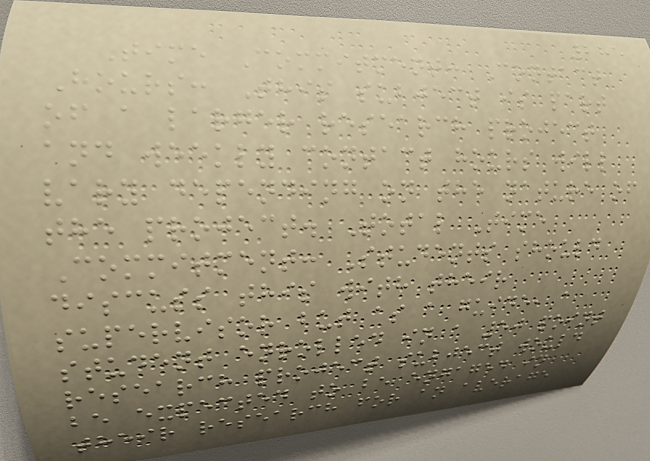285
Time Commitment: Contact
Hours: This subject is part
of a larger research project
and weekly contact hours will
vary depending on the nature of
the project. Total Time
Commitment: Students should
discuss this with their
supervisor but as a guide, a
student enrolled in a 50 point
research project subject would
be expected to be engaged in
their research for an average
